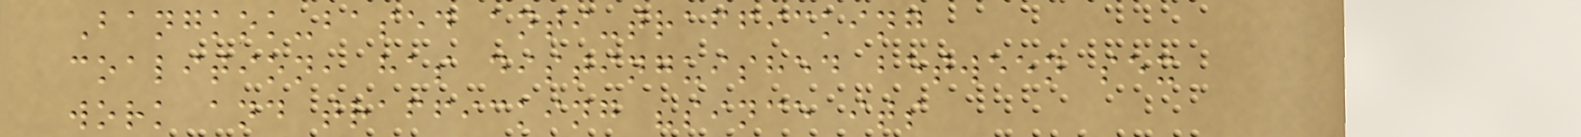Bangkok-based anti-trafficking
coalition, has distinguished between sex
work and trafficking "since its
